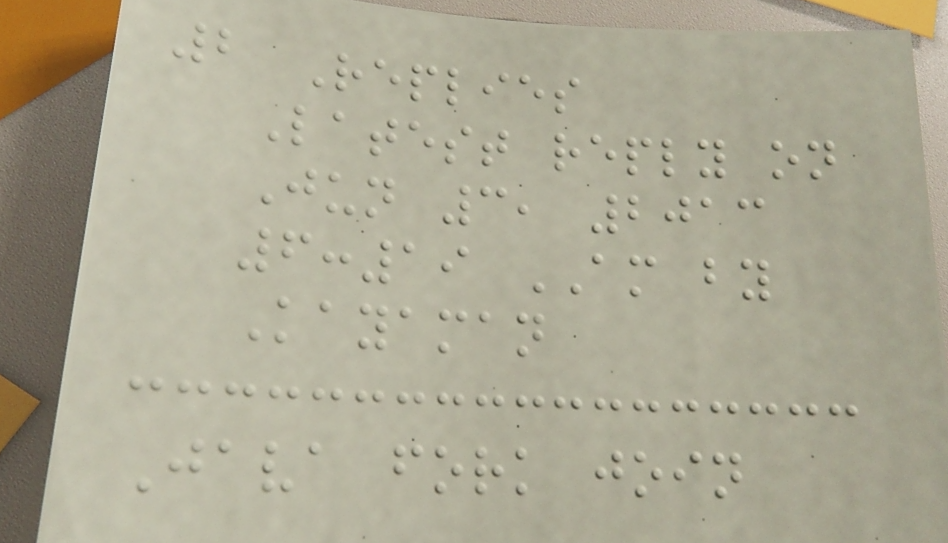2 Replies
Latest reply on
Jun 3, 2013
6:19 AM by
Kayaman
Java fork join
